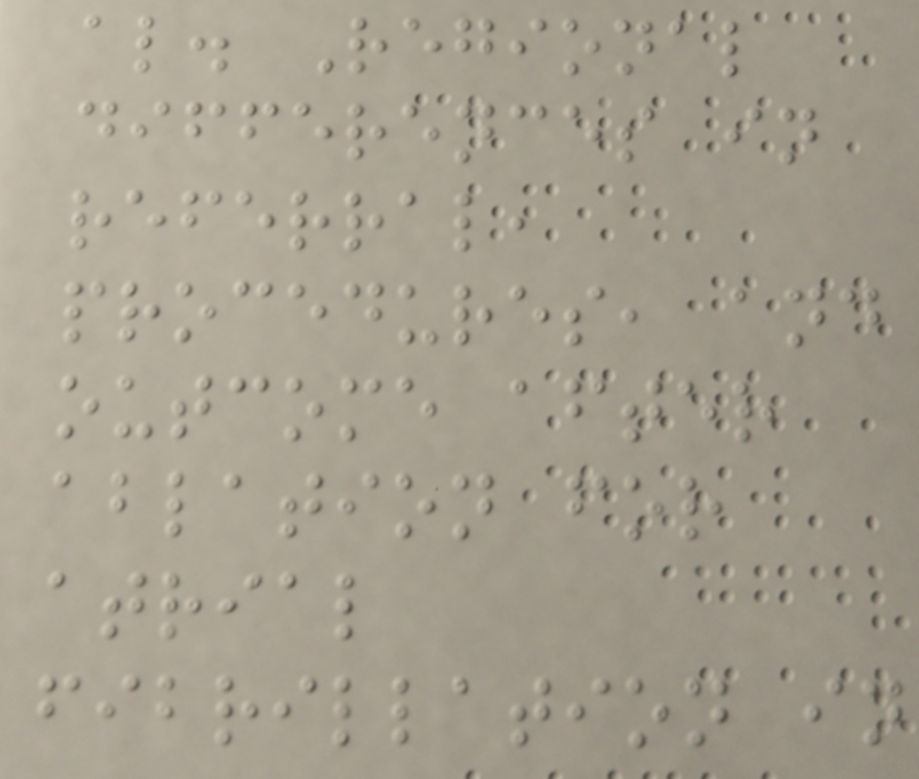al. Regional
differences in
referral,
procedures, and
outcome after
ablation for
atrial
fibrillation in
